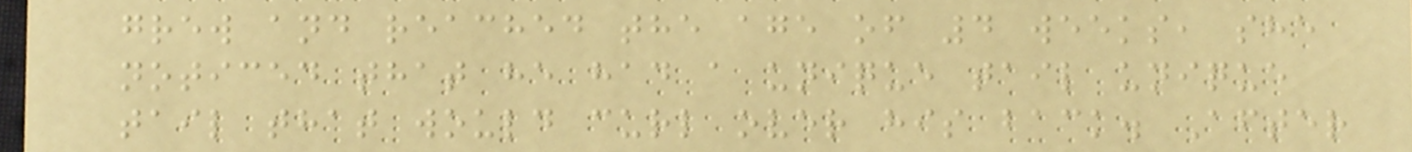grew and reached the age of 4 weeks, she
noticed that he had a unique tail unique
tail that would curl over his back. After
